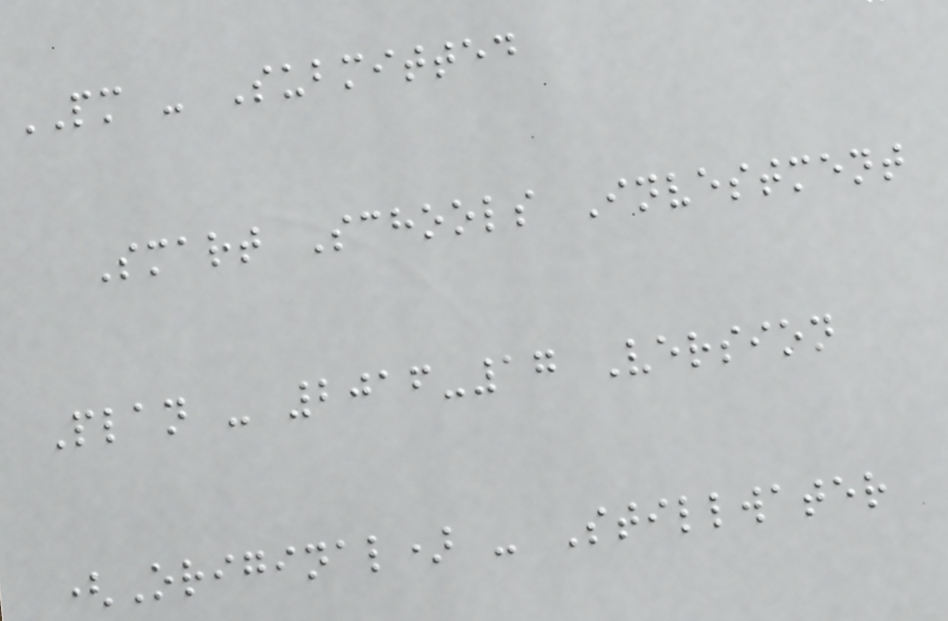PM - Submitted
Smart Schools Investment
Plan - 2016-17 Version
(Original) - Stillwater
